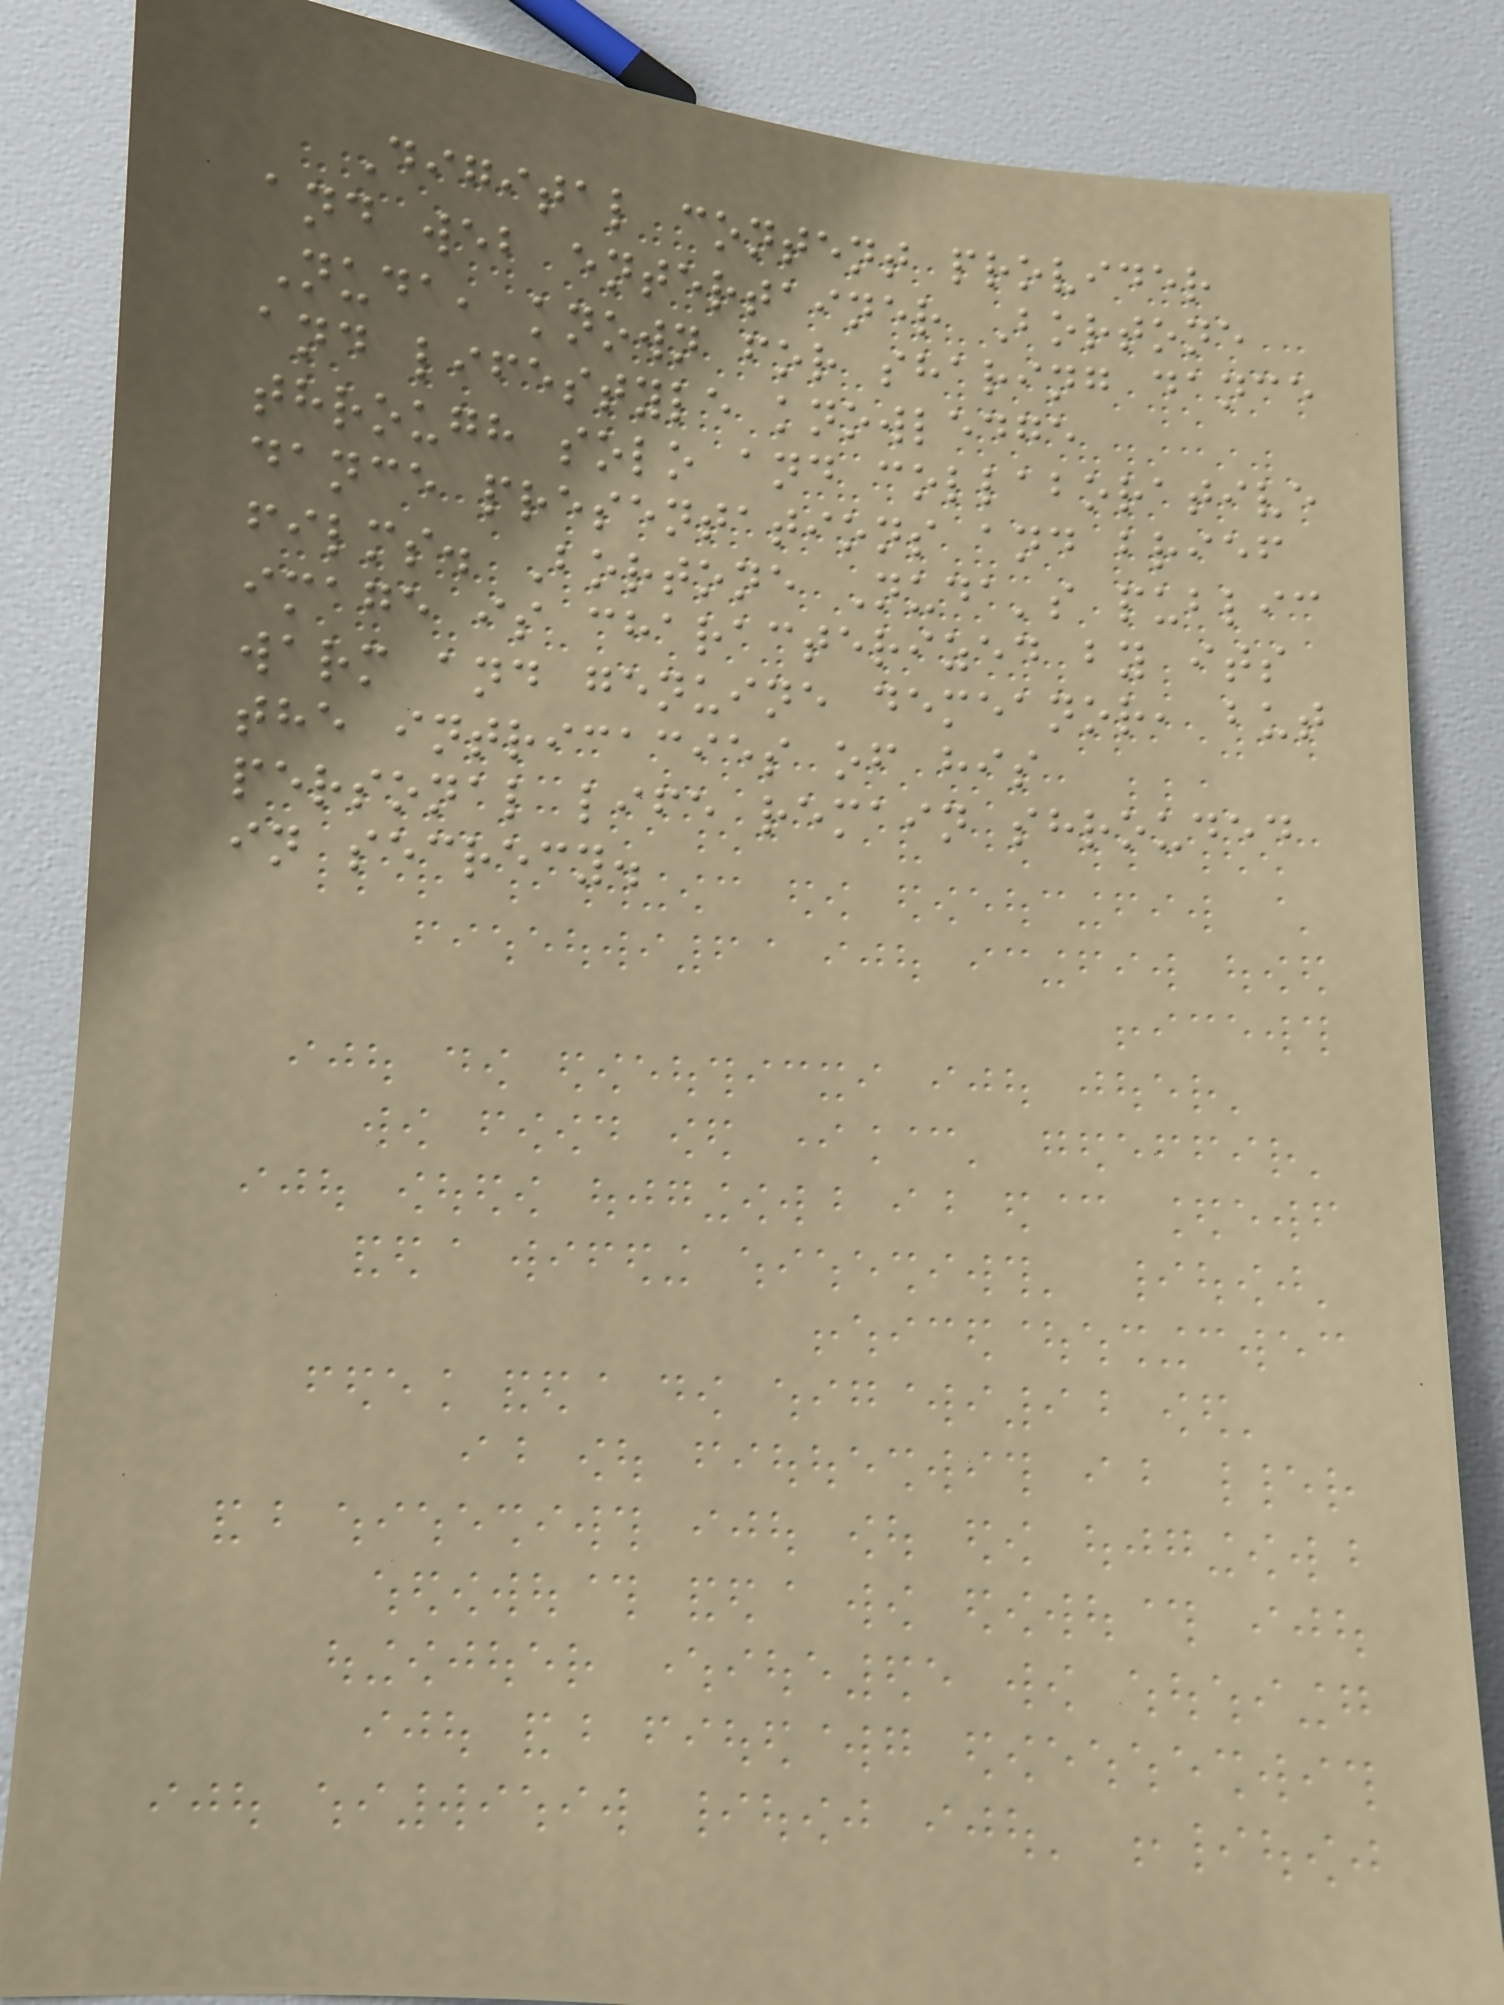Digital content provider
and web entertainer Bortone
Nuda, known for sharing dance
and lifestyle knowledge
through solo and collaborative
dance presentations and brief
films. Bortone Nuda's public
image is characterized by its
warm and genuine demeanor, but
the intricacies of his
personal life remain shrouded
in secrecy.
